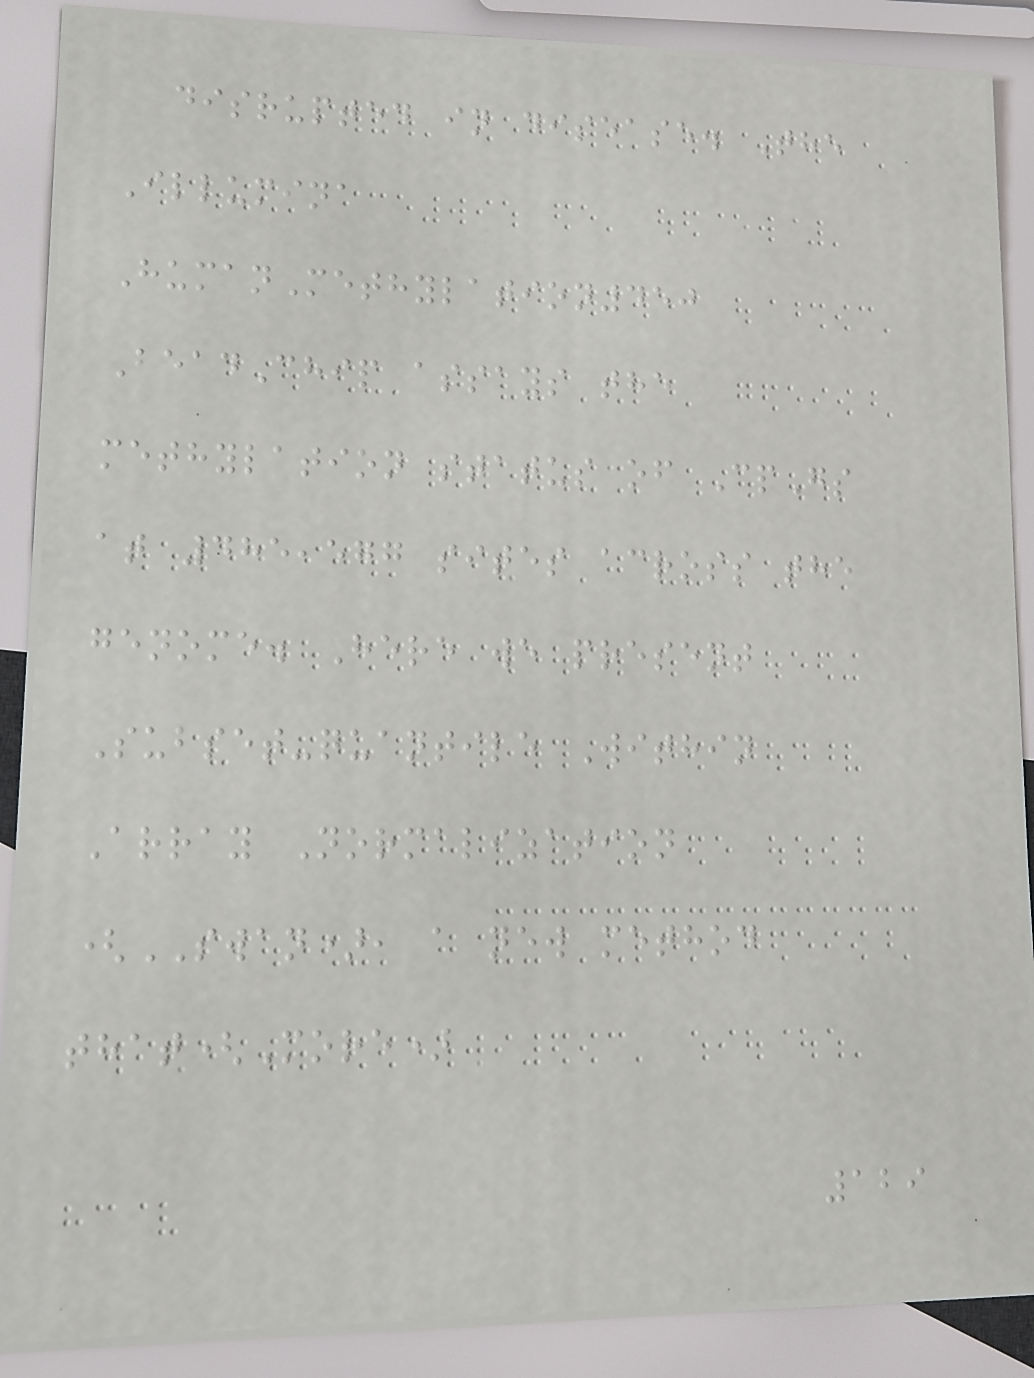disrupted in disease. The
Illumina
HumanMethylation450
BeadChip assays the
methylation status of CpGs
at 485,577 sites across the
genome. Here we present
Subset-quantile Within
Array Normalization
(SWAN), a new method
that(More)
129
